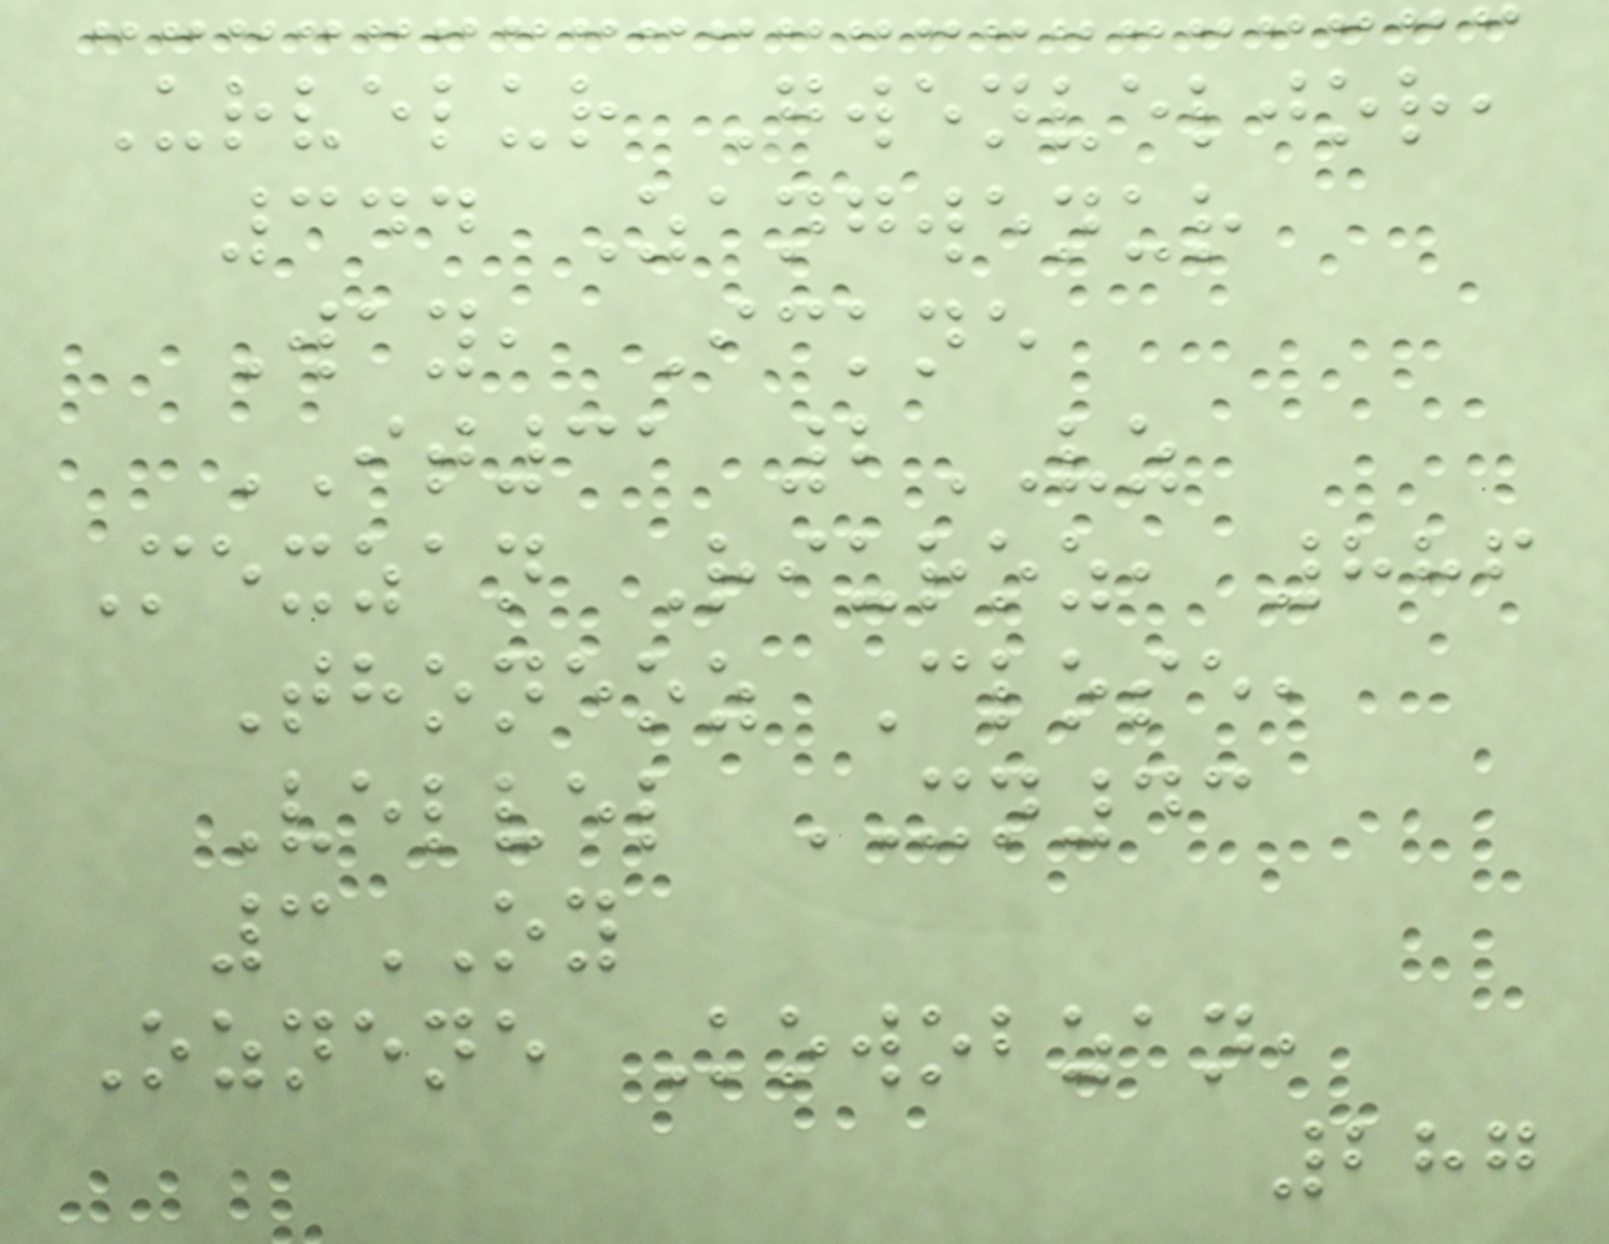Urvelur Gwenveljor,
344 Zangwenur
Way, Ickne
IT31 2VZ
Mexzan Riuroz, 886
Thoneoz Close,
Velvel XN43
3OY
Oznene Kowobzan,
287
